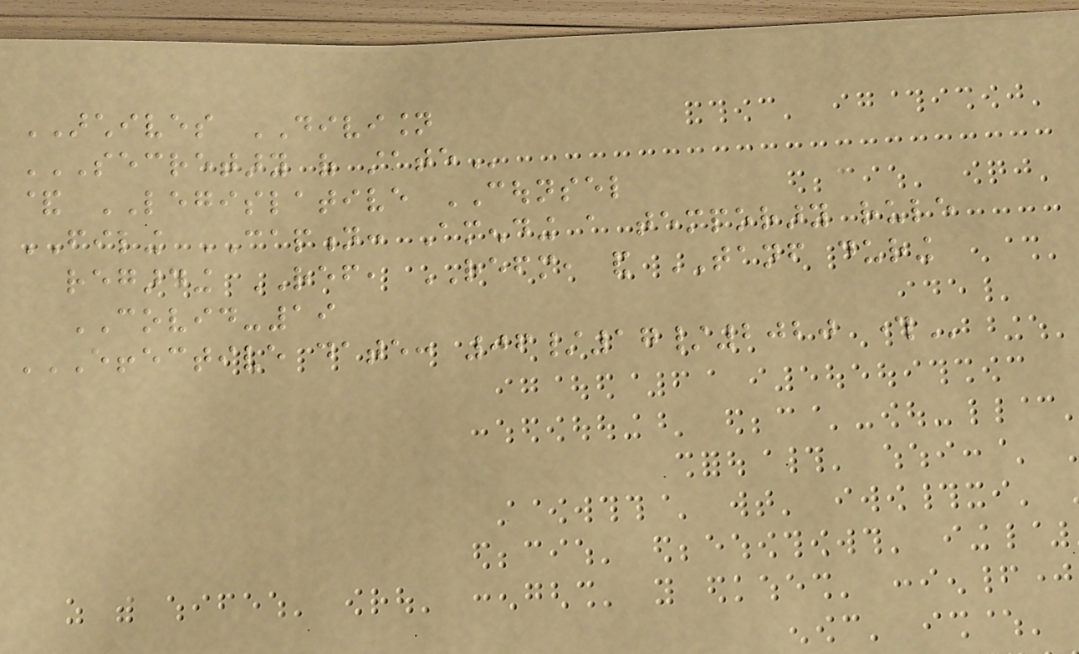ARCHIVES DIVISION
SECRETARY OF STATE
& LEGISLATIVE COUNSEL
FILING CAPTION: Amending a temporary rule
regarding REF, REFM, and TANF during
COVID-19
EFFECTIVE DATE: 06/17/2020 THROUGH
